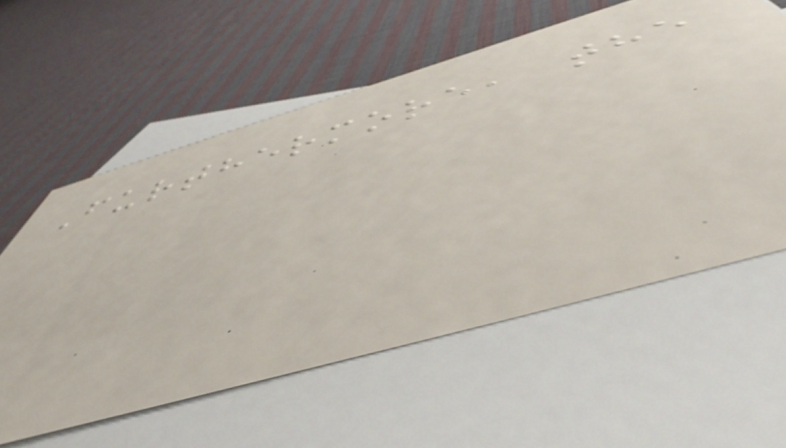Furthermore, the
